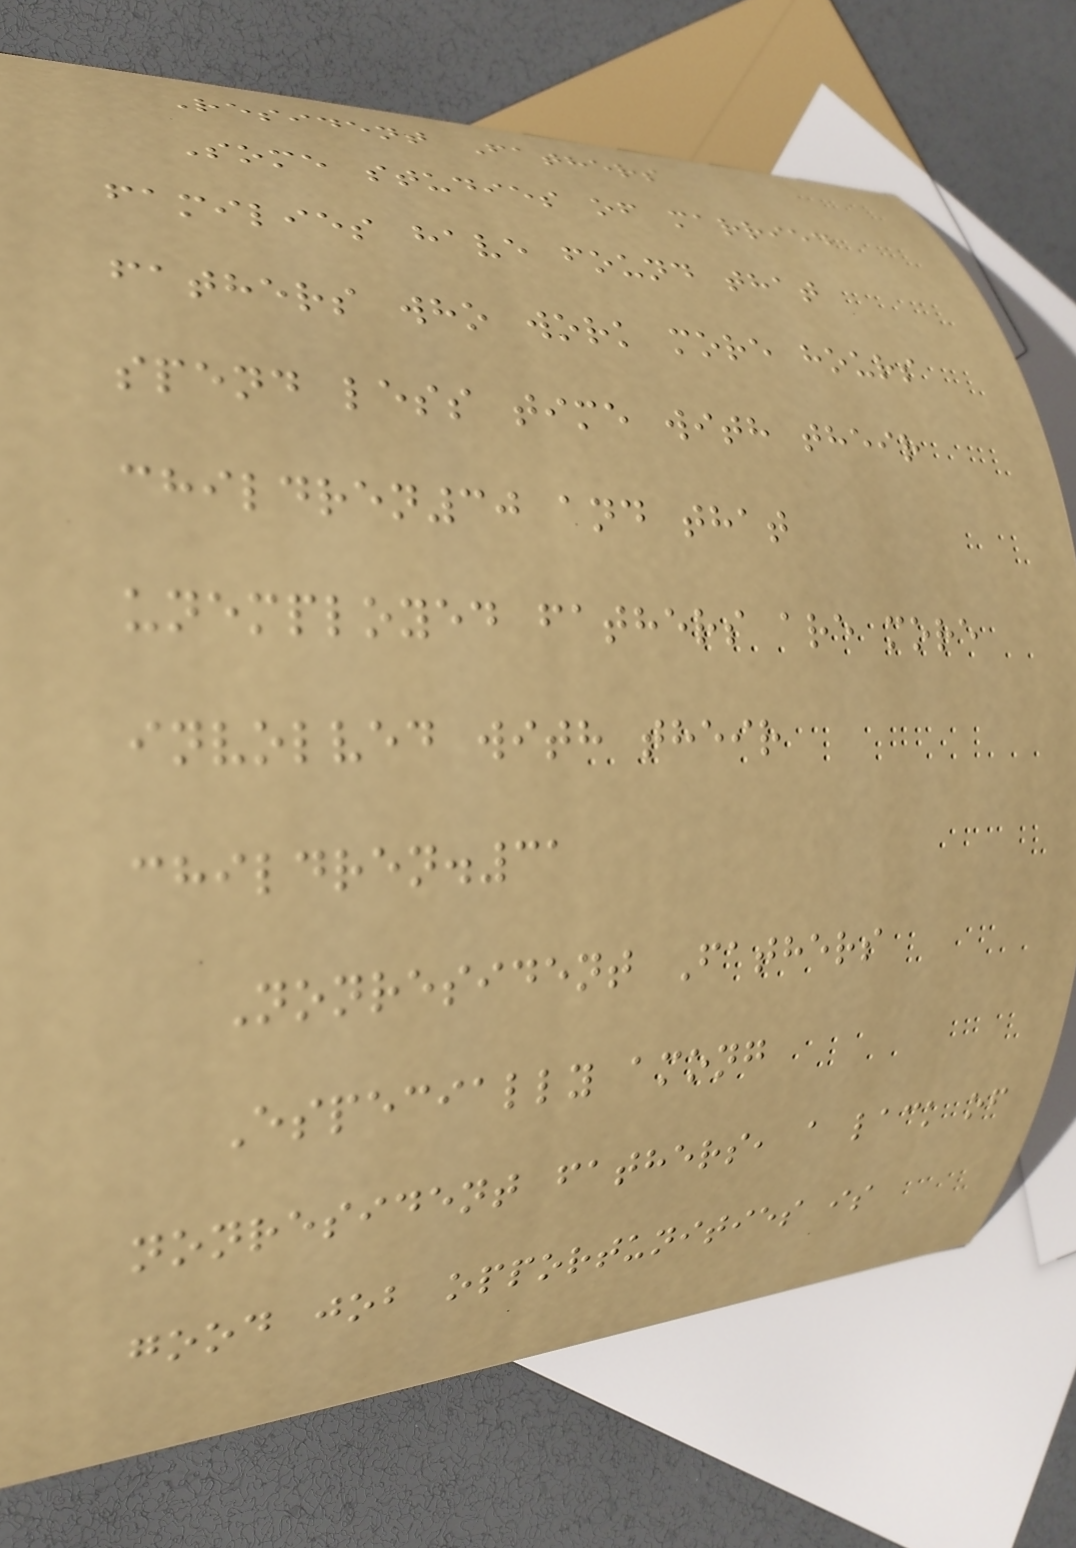Resident Fathers
Some studies of married
families have found that
fathers who work more hours
spend less time with their
children30 and that
unemployed fathers are more
involved with their
children.31
Nonresident Fathers
Especially among
nonresident fathers, a lack of
good job opportunities is
